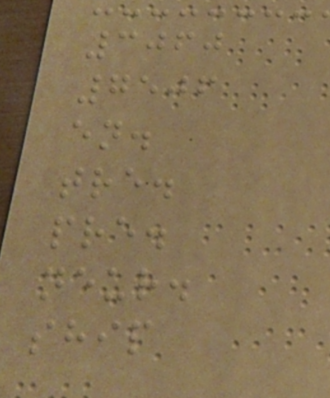3060
7506
en.
tre.
pre.
neur.
ship
